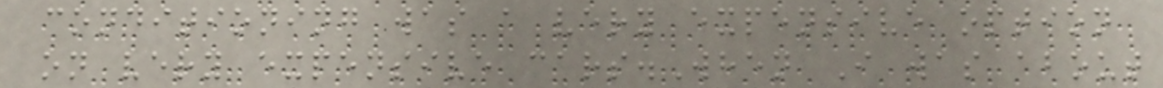conditioning was a very expensive option
on very expensive cars.When I was about
